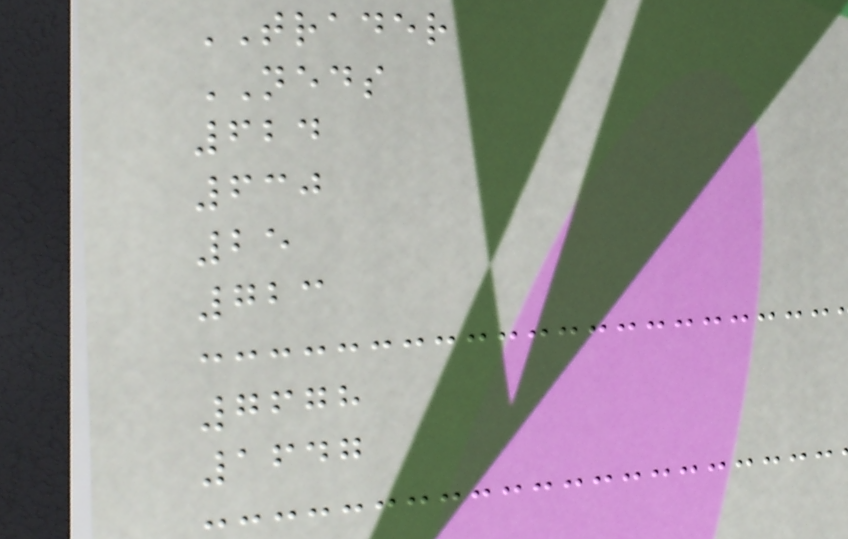TRADER
NEDS
624
630
25
723
7678
1647
